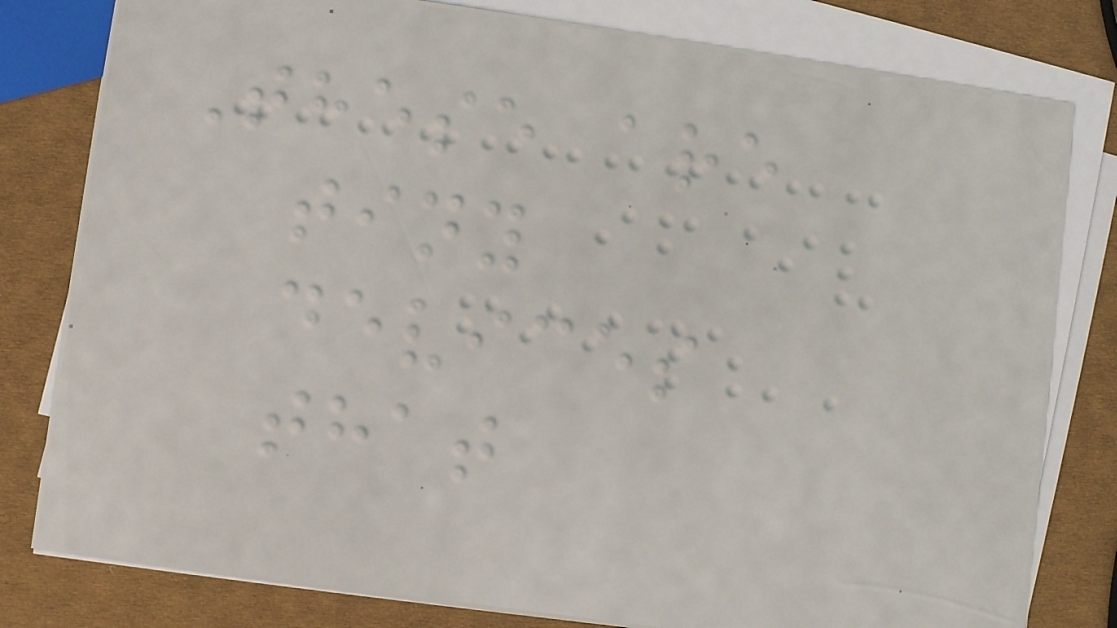These are
tiny
devices
that
